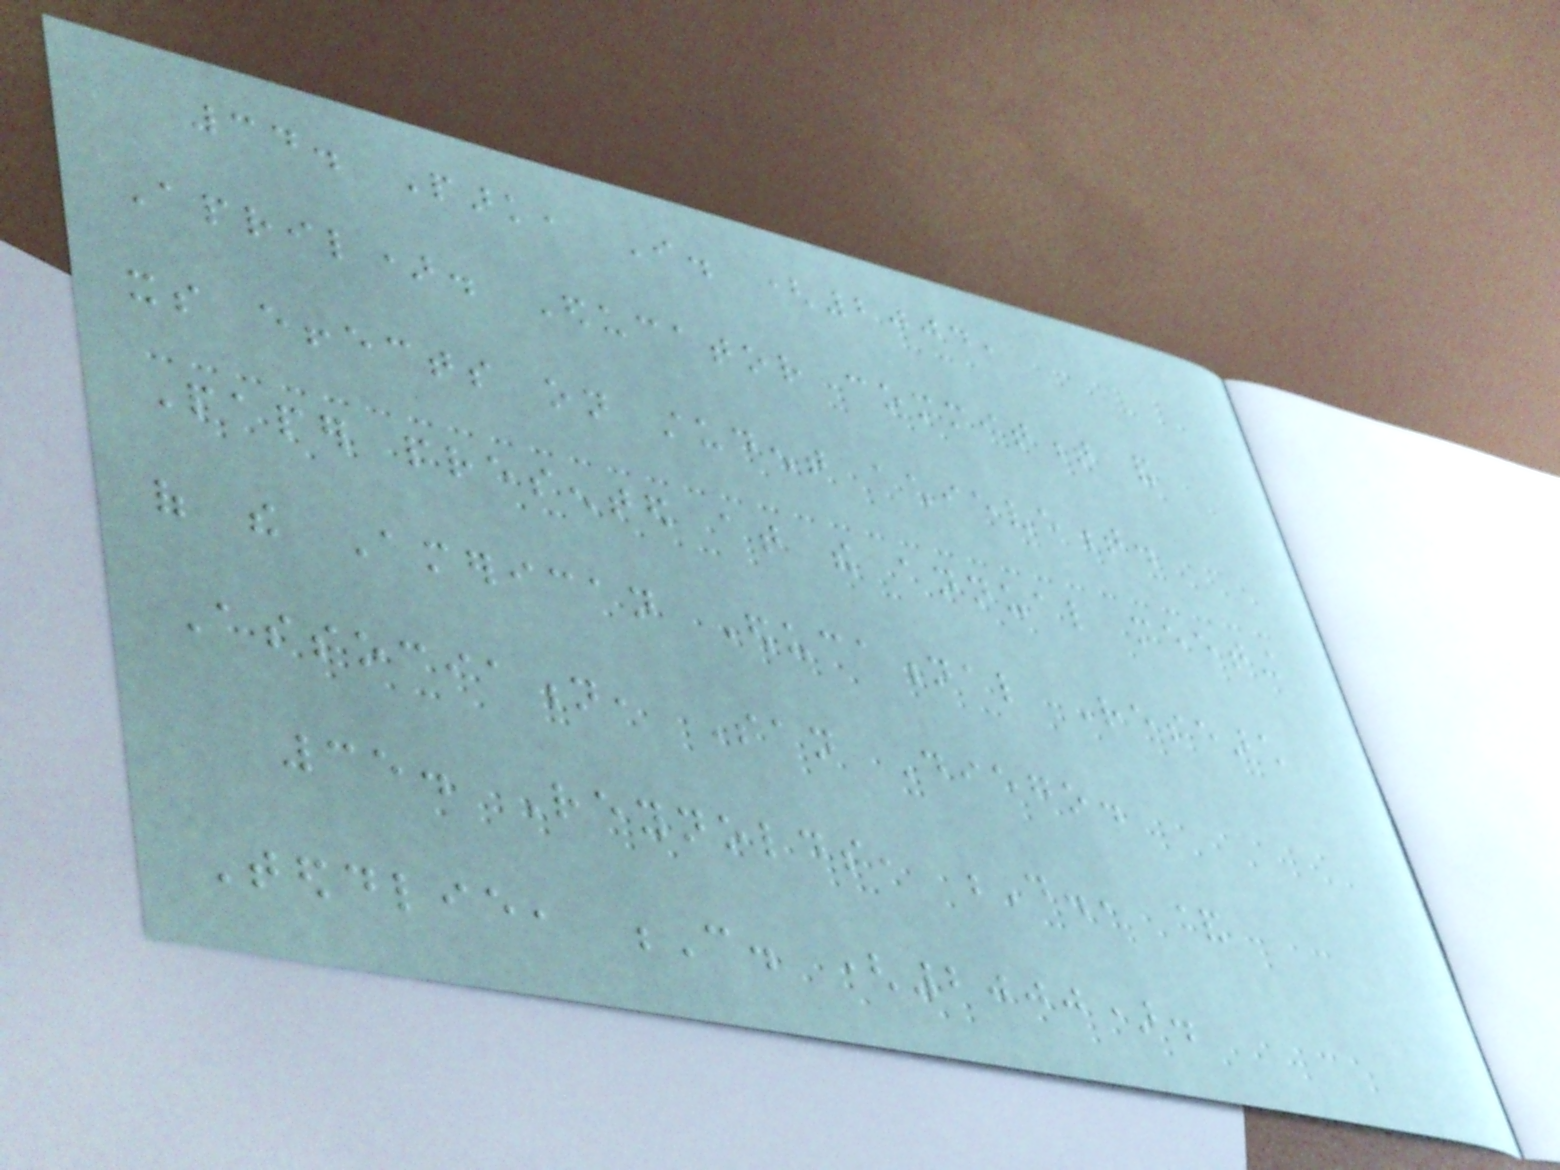34. Park, I. (2004,
April). Educator commitment and
its effects on student achievement.
Paper presented at the annual meeting
of the American Educational Research
Association, San Diego.
35. Reynolds, D., &
Teddlie, C. (2000).
